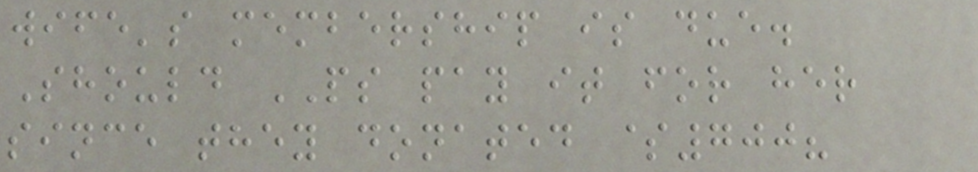wife's membership is due.
Should PS pay it for her
since they donated $700?
